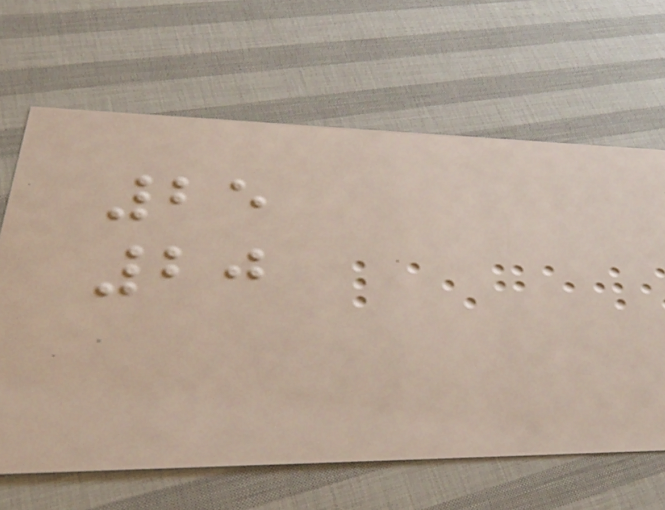25
20
